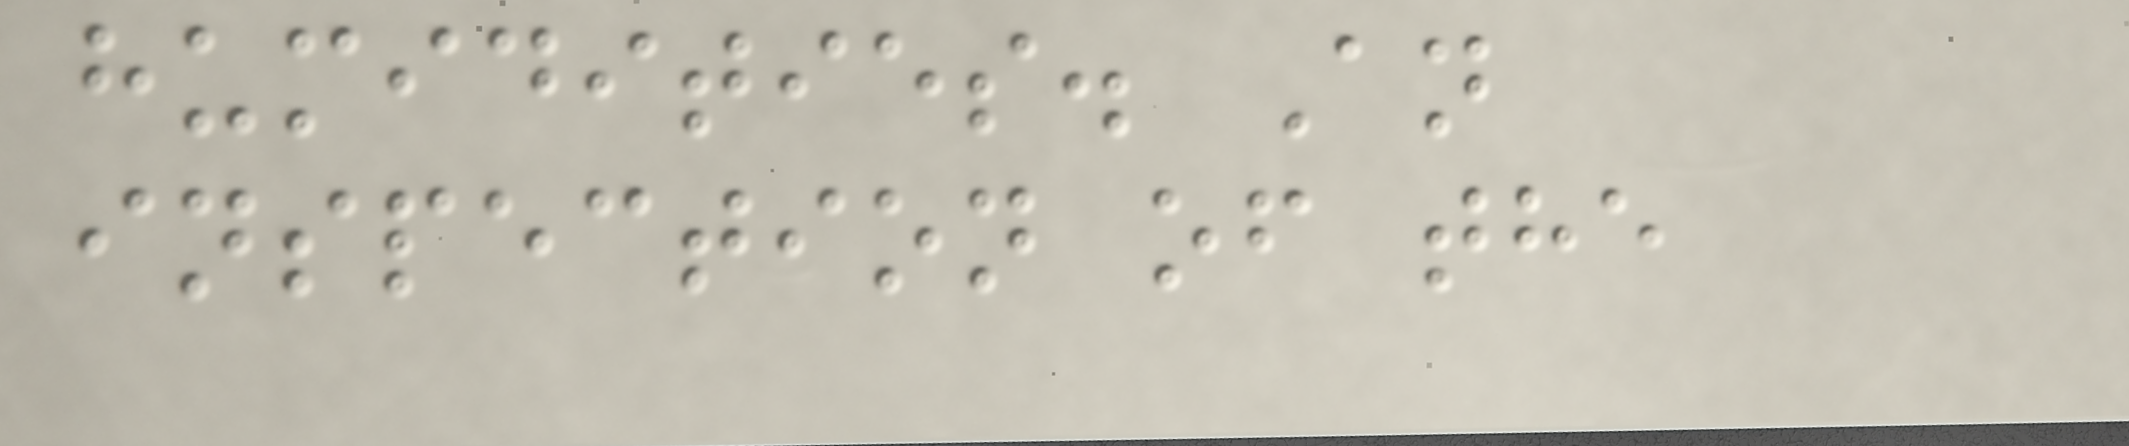humidities. An
inspection of the
